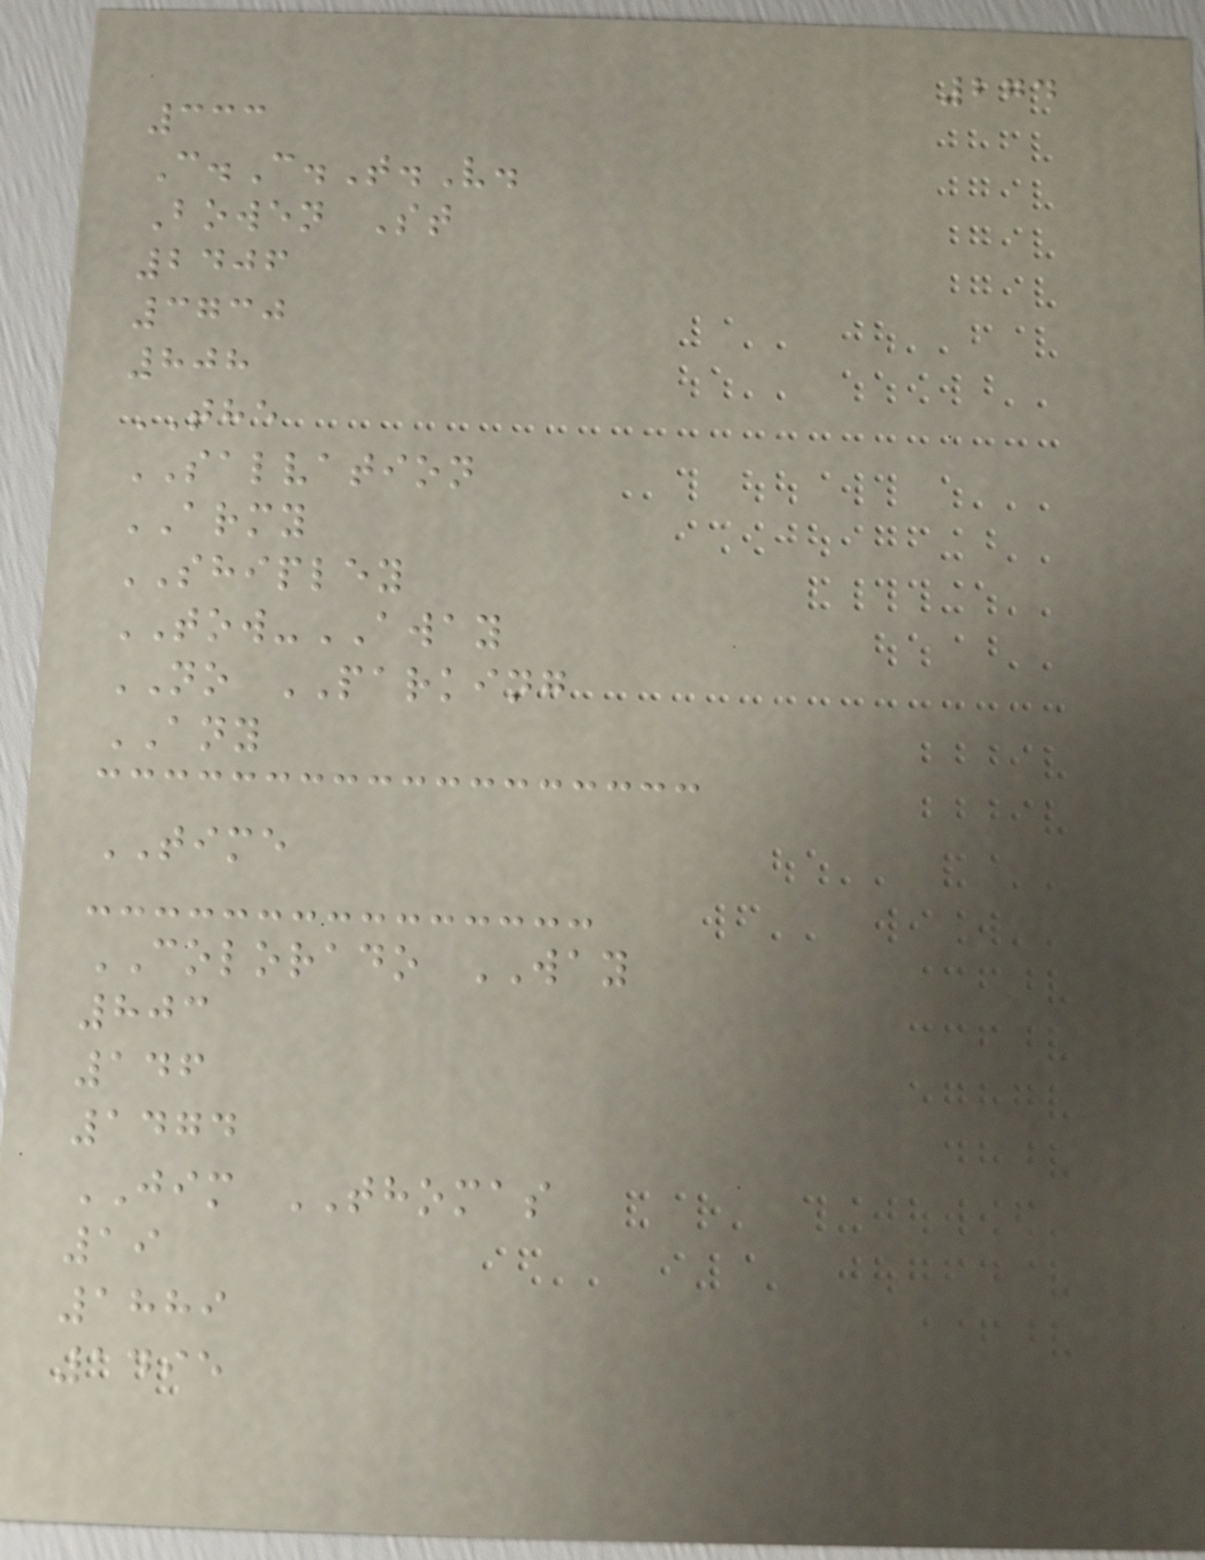274
333
C.C.T.V.
Bowen St
2406
3730
808
THE
SALVATION
ARMY
SHIPLEY
TOW-AWAY
NO PARKING
ANY
TIME
COLORADO WAY
803
146
1474
JIM THOMAS
19
1889
1495
